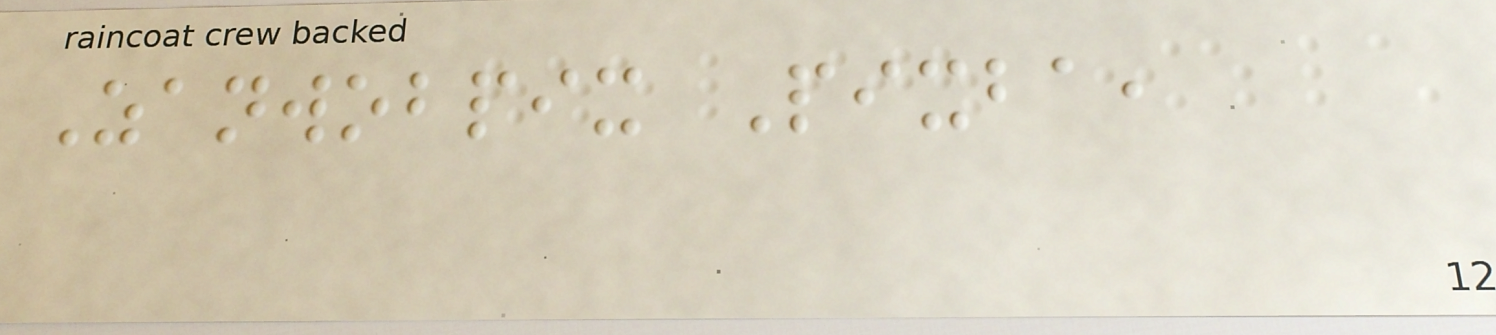Zanwobpix Pixba,
